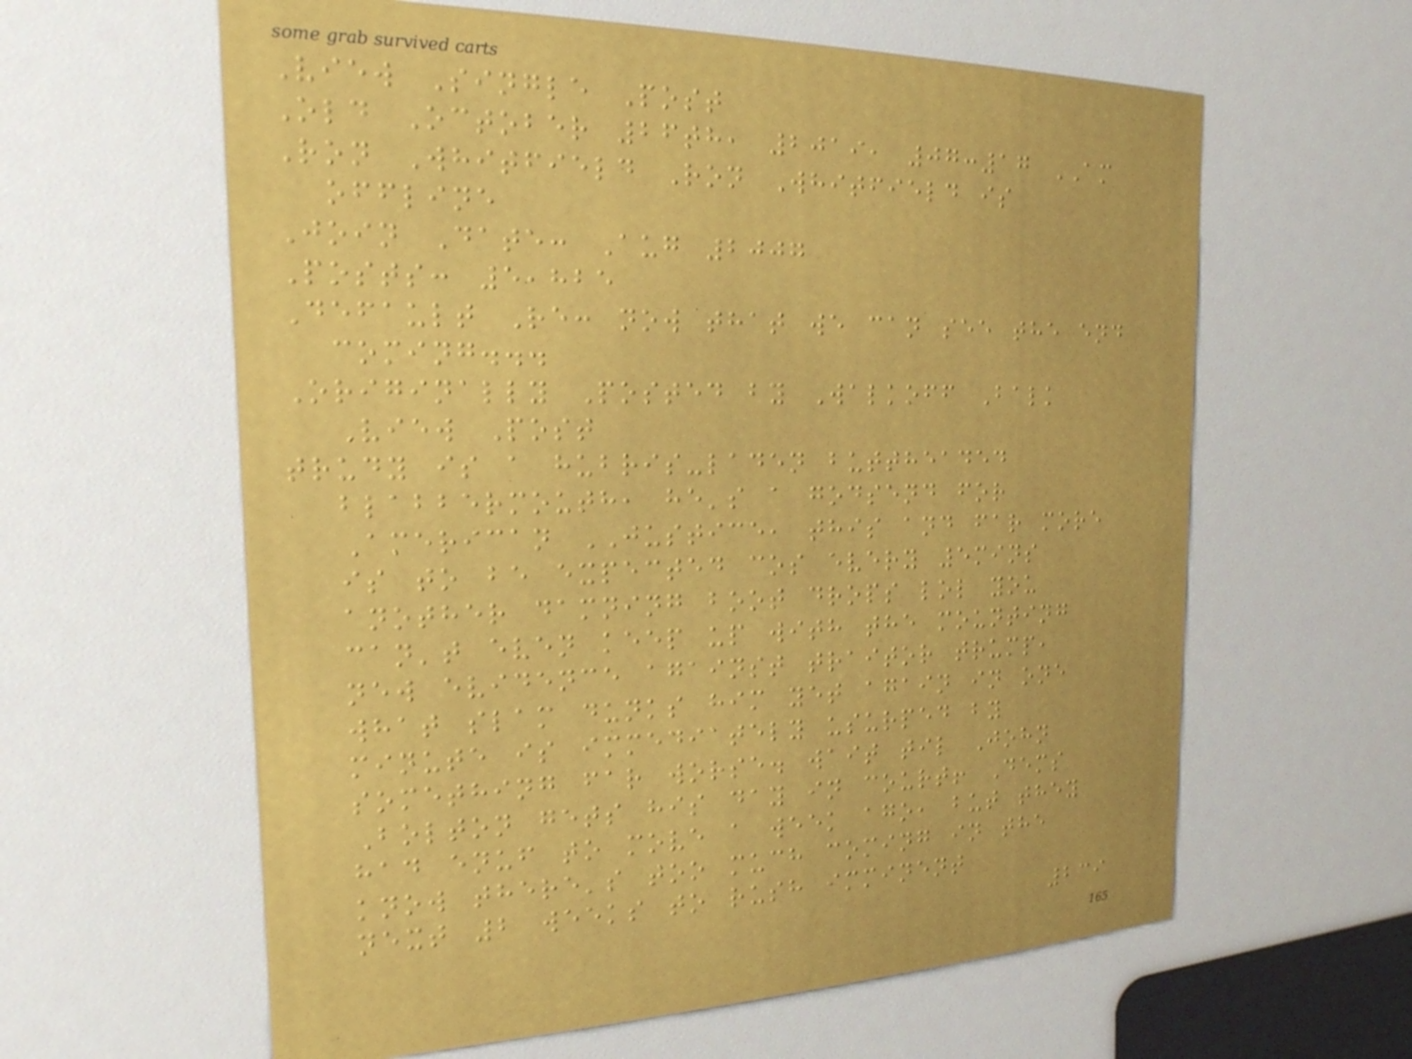View Single Post
Old October 26th, 2019, 07:17 AM
Ron Whitfield Ron Whitfield is
offline
Join Date: Aug 2007
Posts: 5,825
Default Re: now that we can see the end
coming...
Originally Posted by Walkoff Balk
View Post
trudy is a hubris-laden buttheaded
blabbermouth, he's a godsend for
American JUSTICE, this and far more
is to be expected cos every 5mins
another damning boot drops lol you
can't even keep up with the mounting
new evidence against traitor trump,
what slam dunks him yet again in one
minute is immediately usurped by
something far worse. wait til John
Bolton gets his day in court! Dems
had enuf to move a week ago, but they
know there's too much coming in the
next 2 weeks to rush imminent
239
